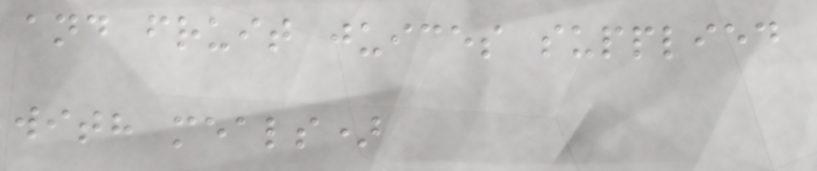and fruit juices supplied
with meals)
